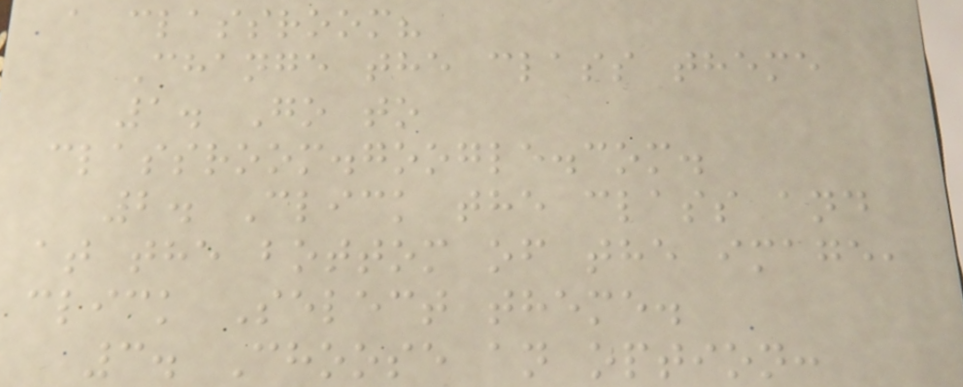a classroom?
Change the class theme
1. Go to
classroom.google.com.
2. Click the class and
at the bottom of the image,
click Select theme.
3. Choose an option:
